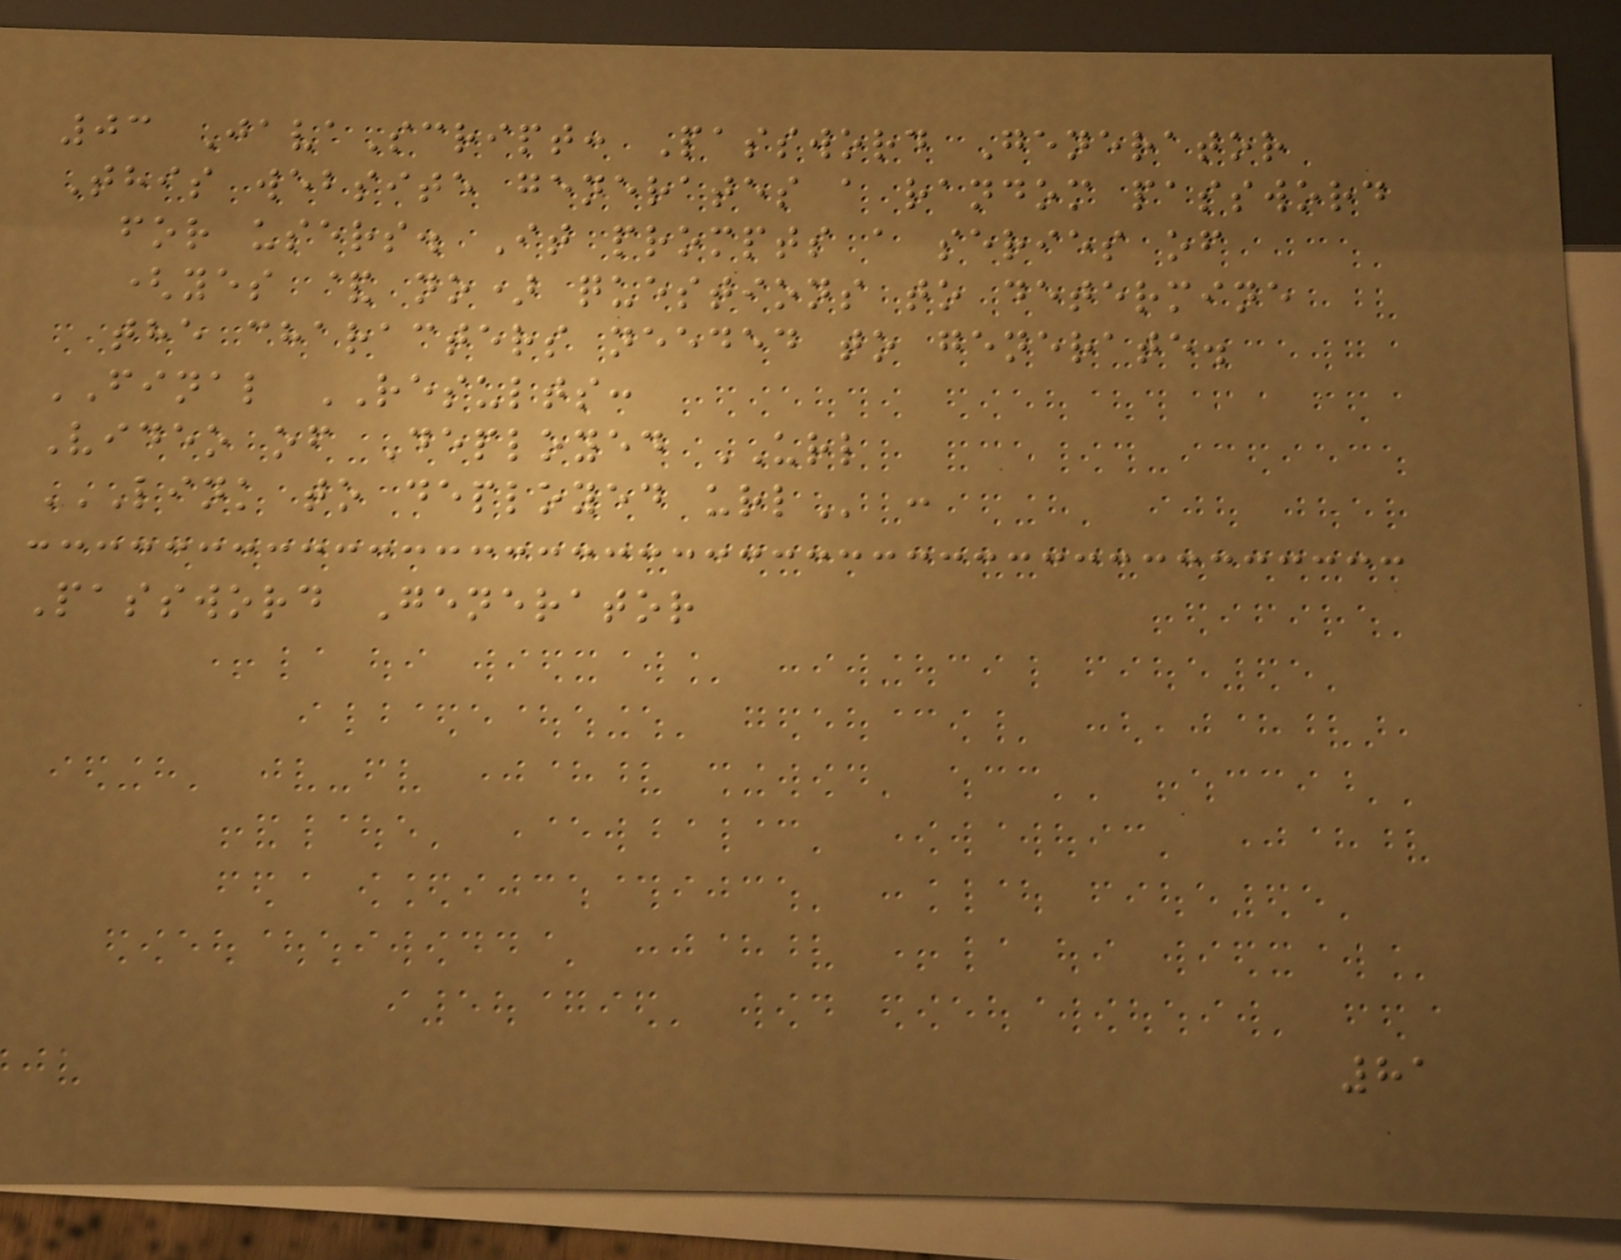03 JavaScript: Password Generator
This website generates a random password
for users. It prompts a series of
(yes & no) questions to determine
the characters needed to generate.
FINAL RESULTS:
Video of Deployed URL
LINK TO DEPLOYED URL :
Password Generator
81
